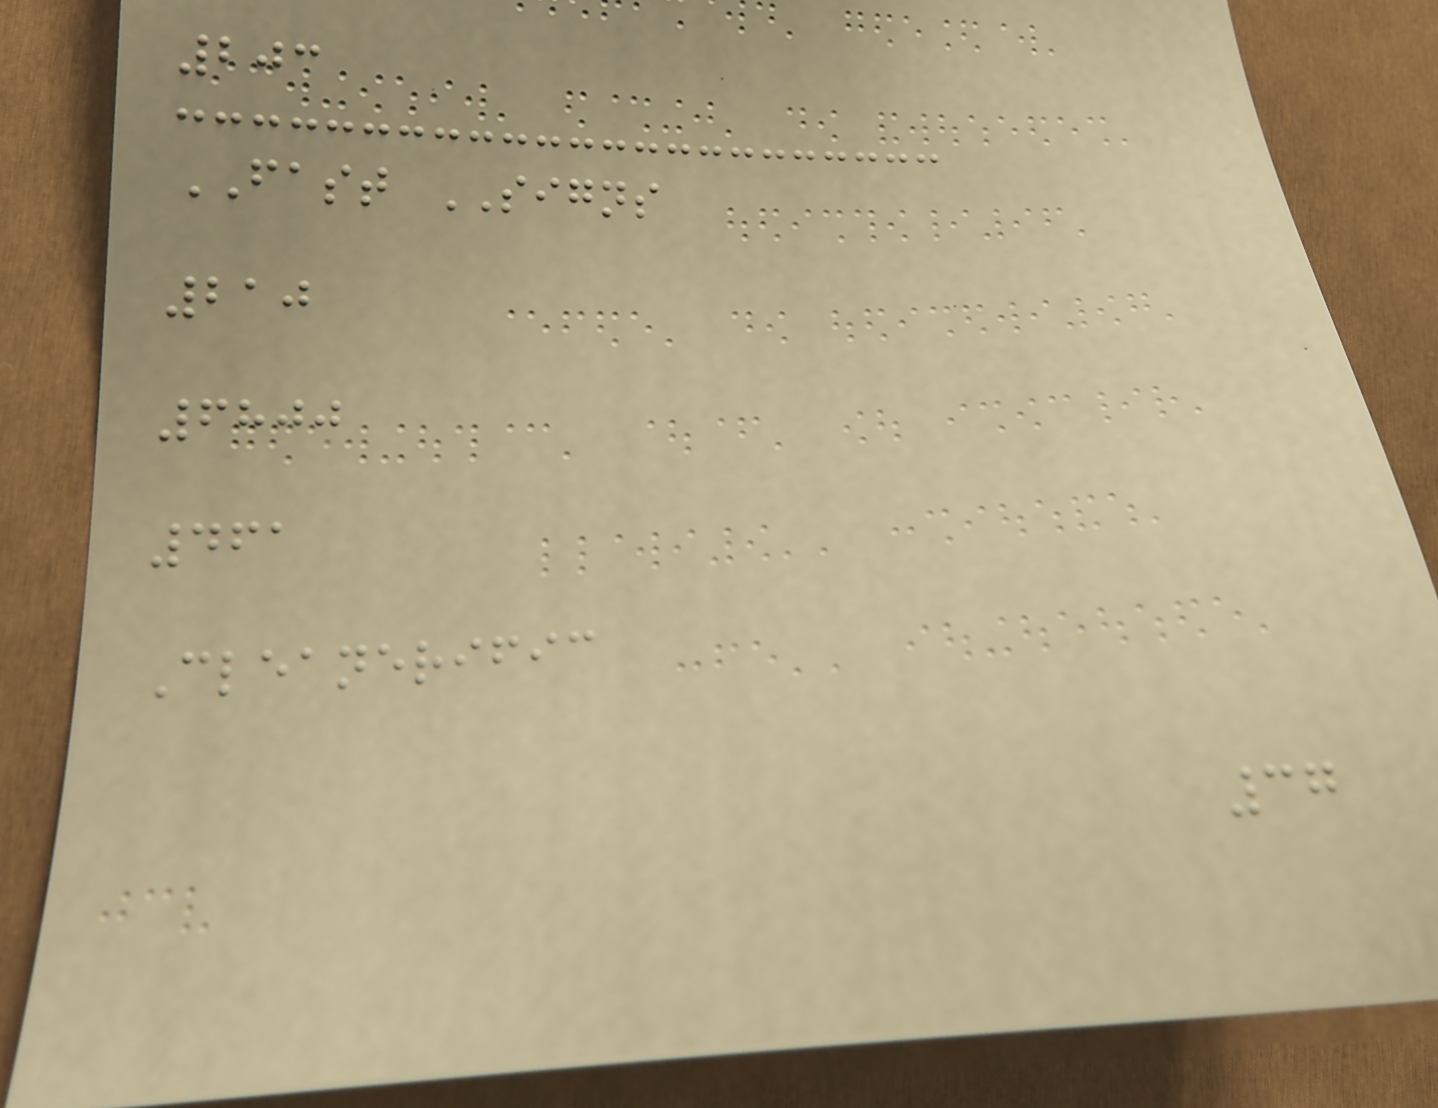203
FAST SIGNS
210
6800
461
Cleanerific
37
